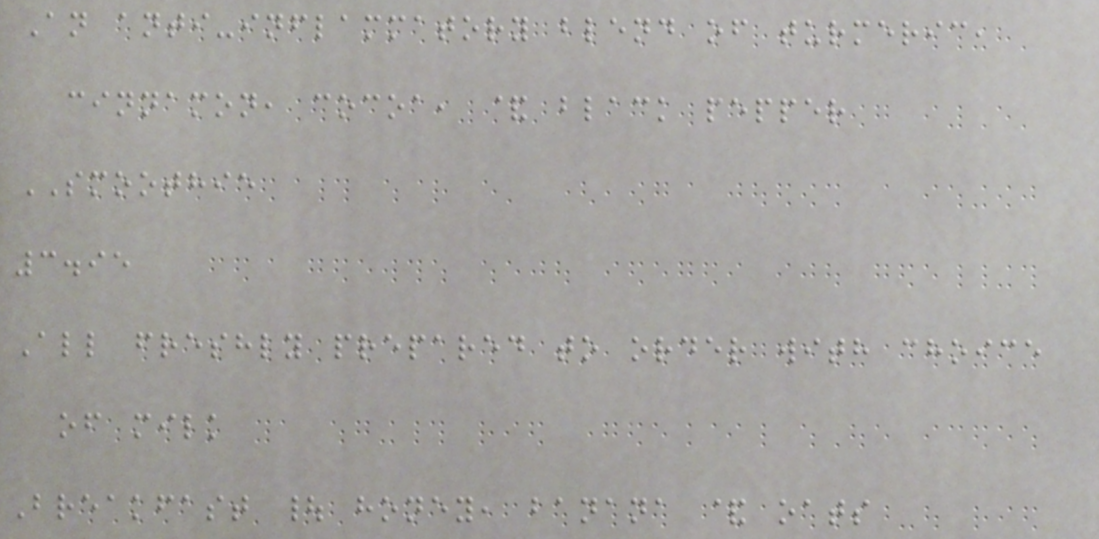An anti-inflammatory blend of turmeric,
cinnamon, cocoa, & black pepper
SMOOTHIE
3.95
All freshly prepared to order with choice
of milk
Breakfast | honey, banana & oats
